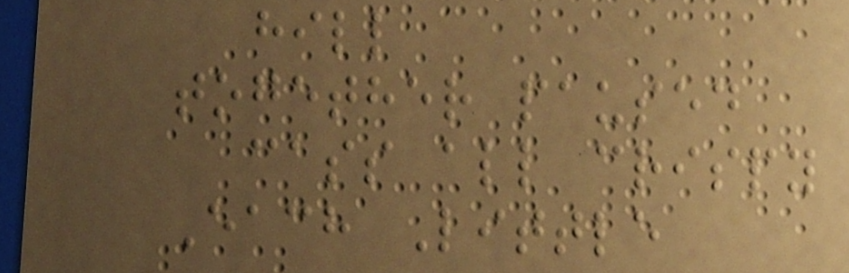hill
together paused
cass all crispy
Each Little
